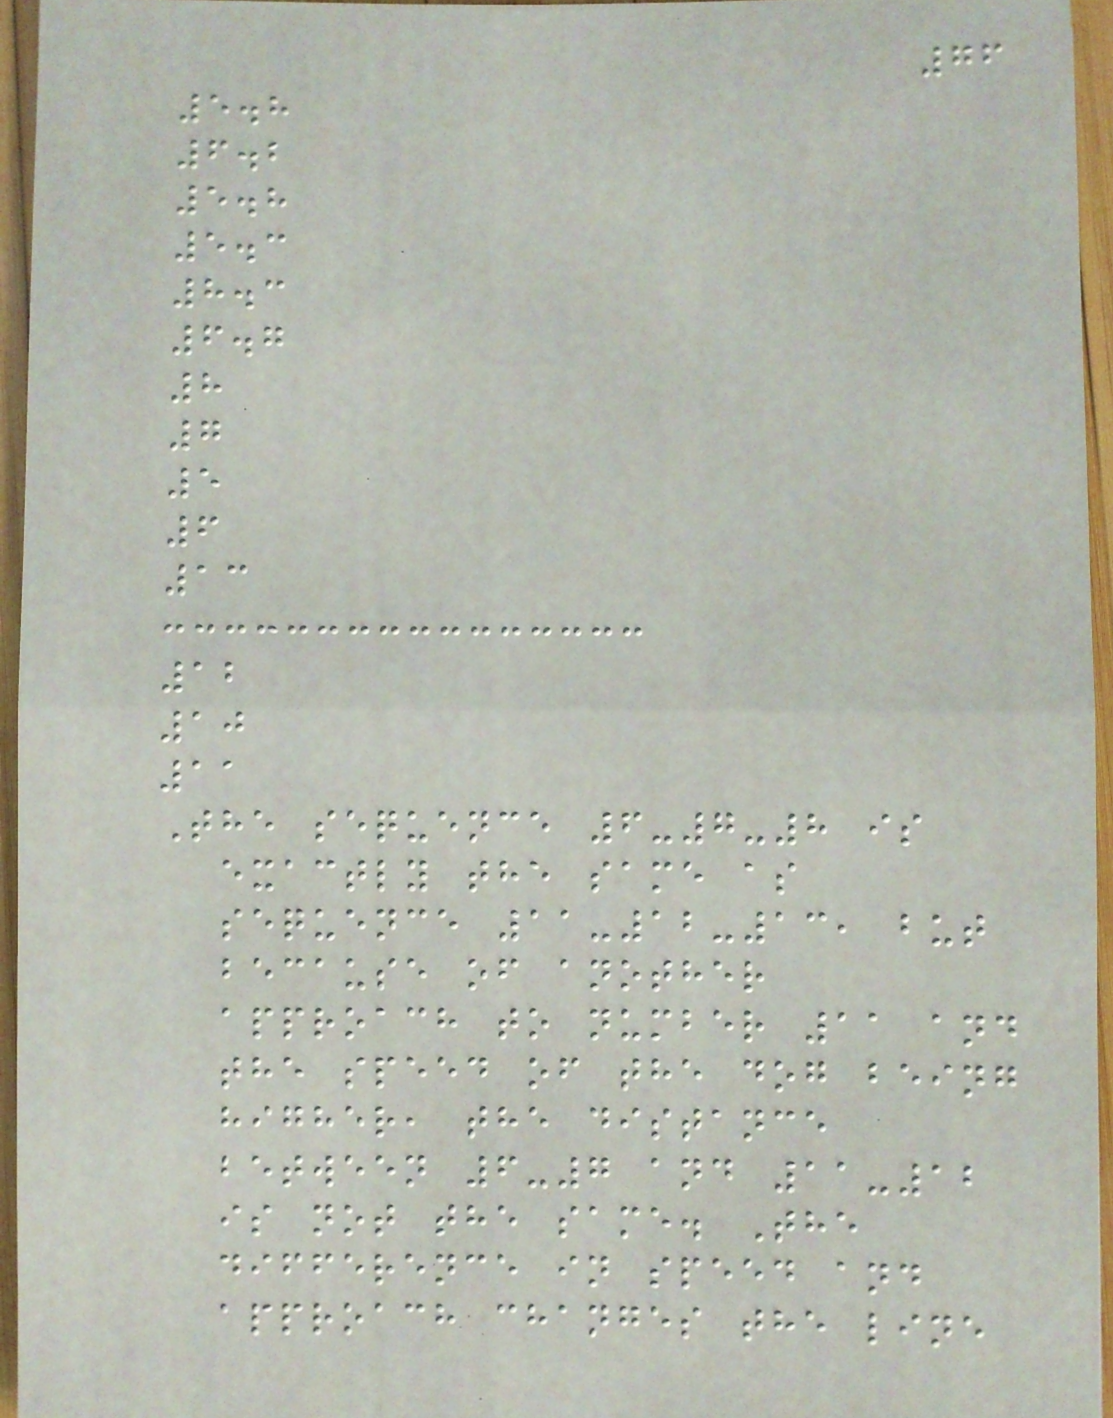76
5.8
6.2
5.8
5.3
8.3
6.7
8
7
5
6
13
12
10
11
The sequence 6-7-8 is
exactly the same as
sequence 11-12-13, but
because of another
approach to number 11 and
the speed of the dog being
higher, the distance
between 6-7 and 11-12
is not the same. The
difference in speed and
approach changes the line
